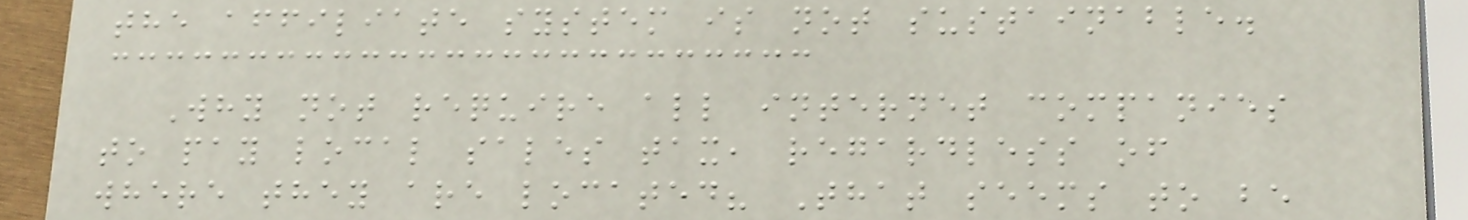the affiliate system is not sustainable.
Why not require all internet companies
to pay local sales tax, regardless of
where they are located? That seems to be
